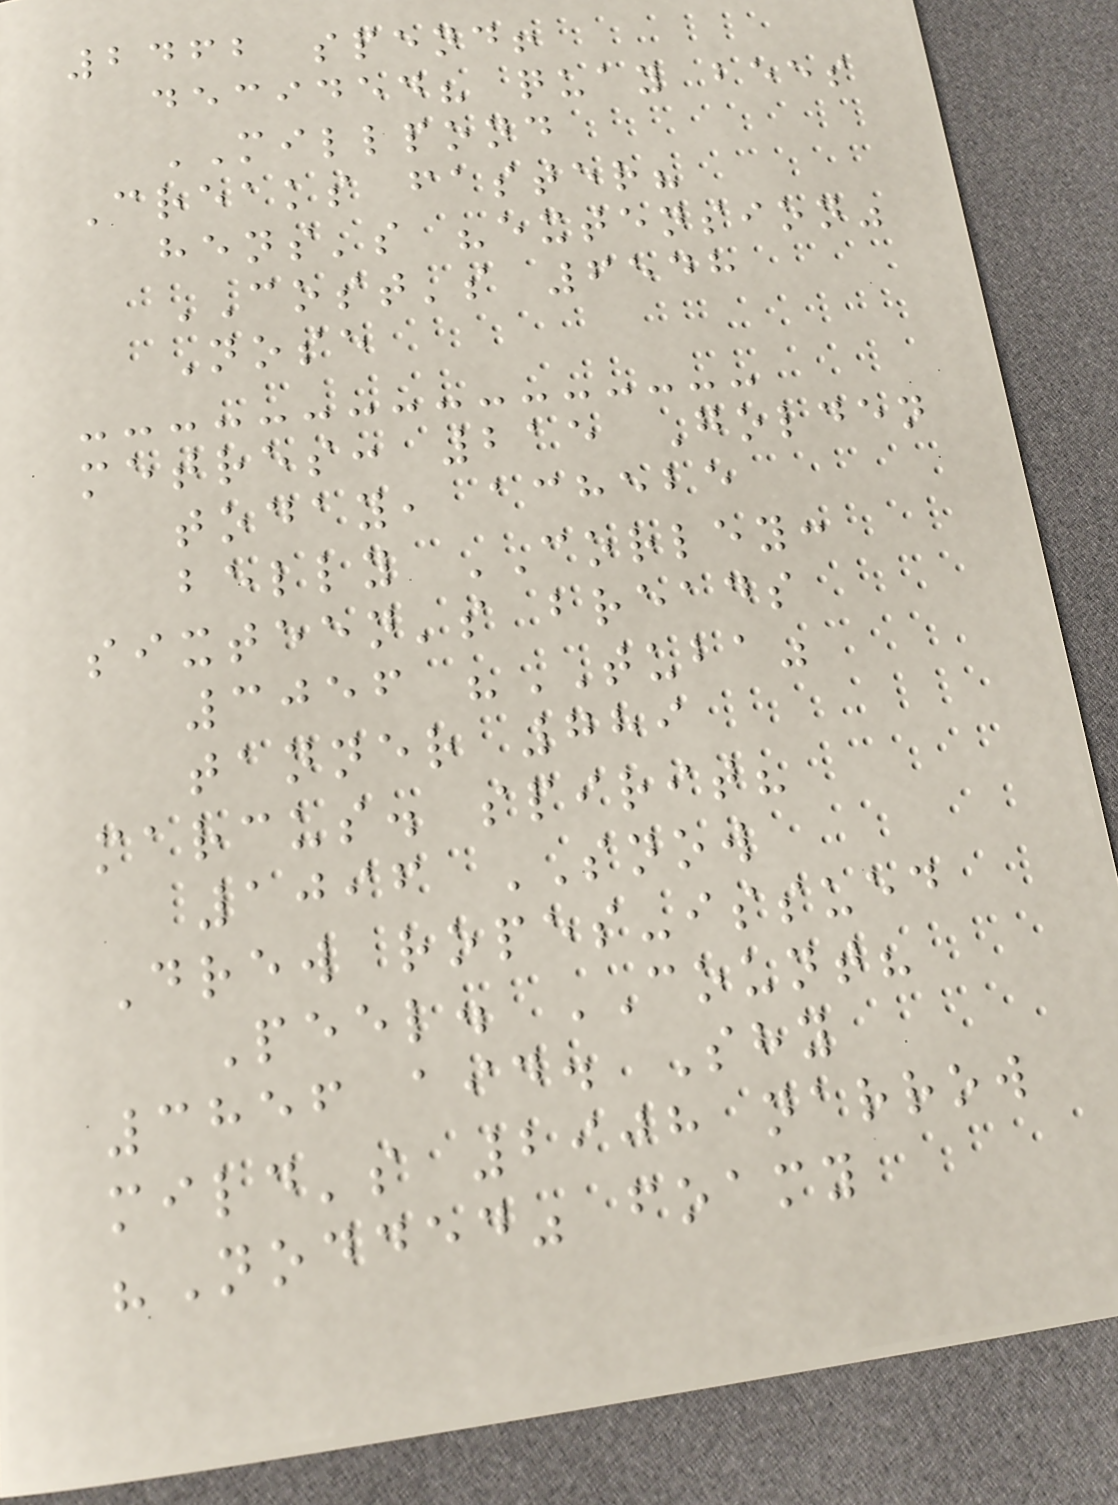2462 spend!
decided? quay bees
MILLPOND
Creaks faster?
hens's "extension"
COST's 6548
Nose
metres: 215 Golden
today, achebe
belly CORLEY:
sixteen's breads
3056 "TUBA"
tanner 789
marcus. spirit?
1096 SNOW
Drew ropes-issued
Peel. COUNT?
3856 aid. Shy
mild's 2908 narrow
"Nodded" foamy
